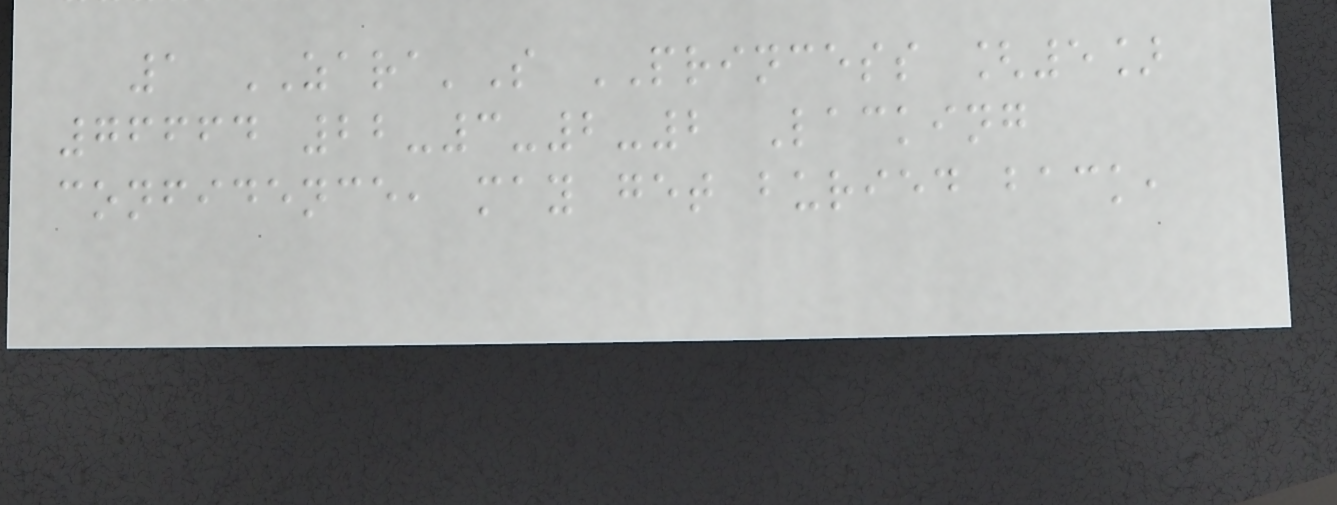1 ZARA'S PRINCESS [5]
76664 22-3-2-2 Lacking
confidence, may get buried back,
